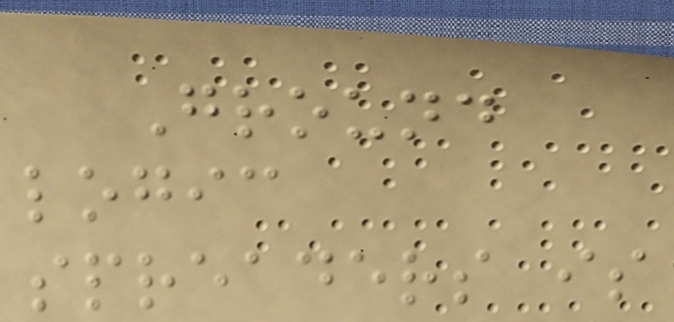Ground
logic
spreaders is
